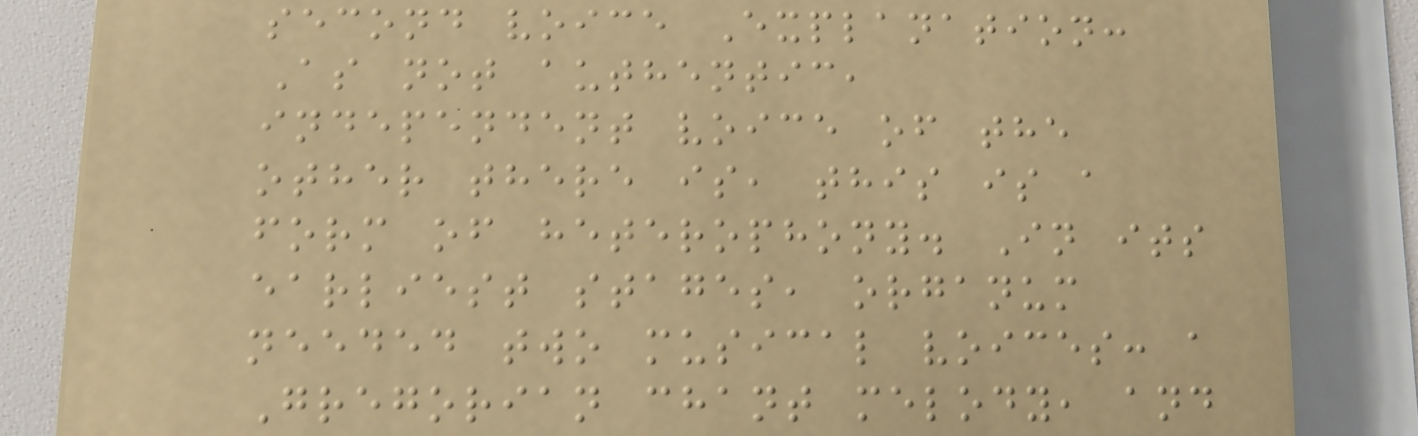second voice Explanation:
As not authentic,
independent voice of the
other there is, this is a
form of heterophony. In its
earliest stages, organum
needed two musical voices: a
Gregorian chant melody, and
